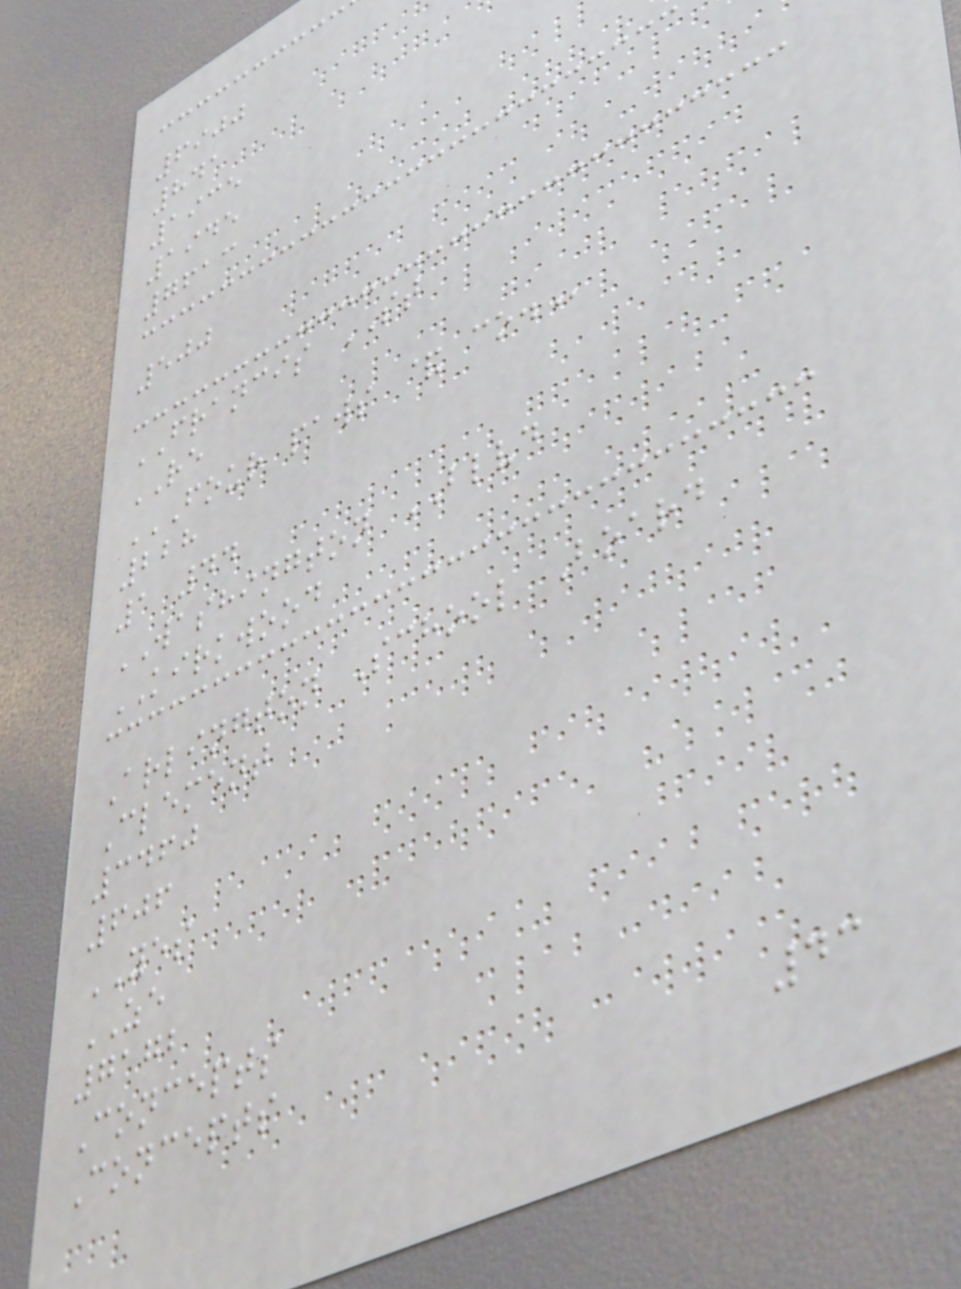6900
841
1935
1945
7613
500
FRANCIS ST
RE
FOUR PAWS & CO.
228
1 44
WASHINGTON BLVD
KIRKWOOD
Arlington School Board
Clement
3460
606
YES
ZE
7172
Concepts
Concepts
43
